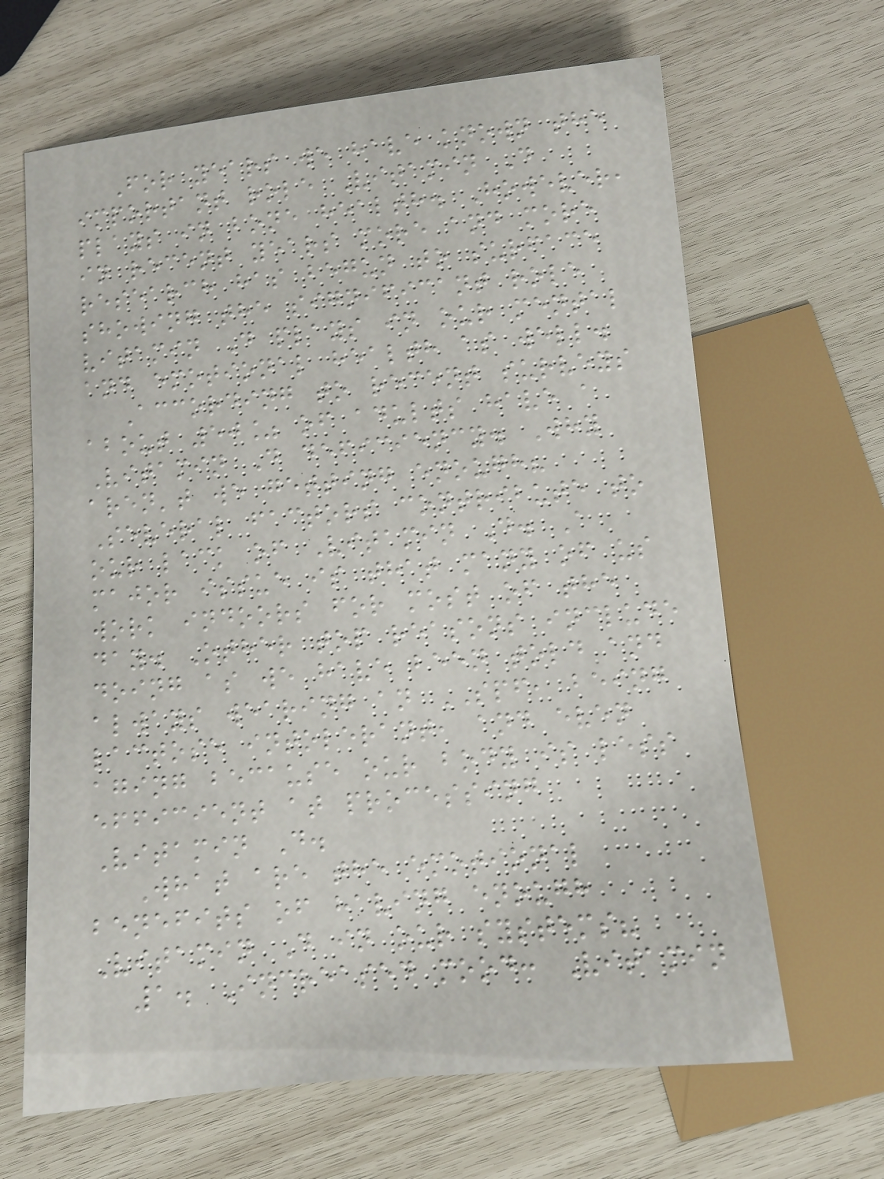For years we have known the
important role Vitamin D
plays in bone health. However,
in recent years more and more
research has begun to surface
showing the significant role
vitamin D plays in our mental
and emotional health as well.
According to recent surveys
about 50% of adults have a
Vitamin D deficiency. Why
aren't we getting enough?
Several factors contribute to
our lack of Vitamin D. A
major issue is that many of us
work indoors for most of the
day. Other top reasons include
doing as we have been told and
always wearing an SPF, being
lactose intolerant, and even
aging because our body is less
efficient at processing
Vitamin D.
What are the emotional
benefits of having enough
Vitamin D in our systems?
1. Increased mood: Vitamin
